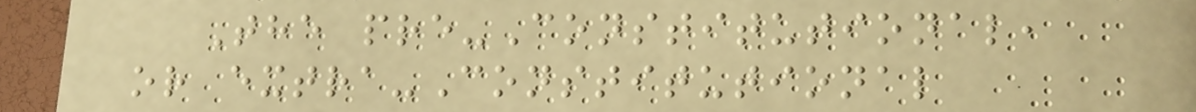The pre-Constitutional,
or extra-Constitutional
